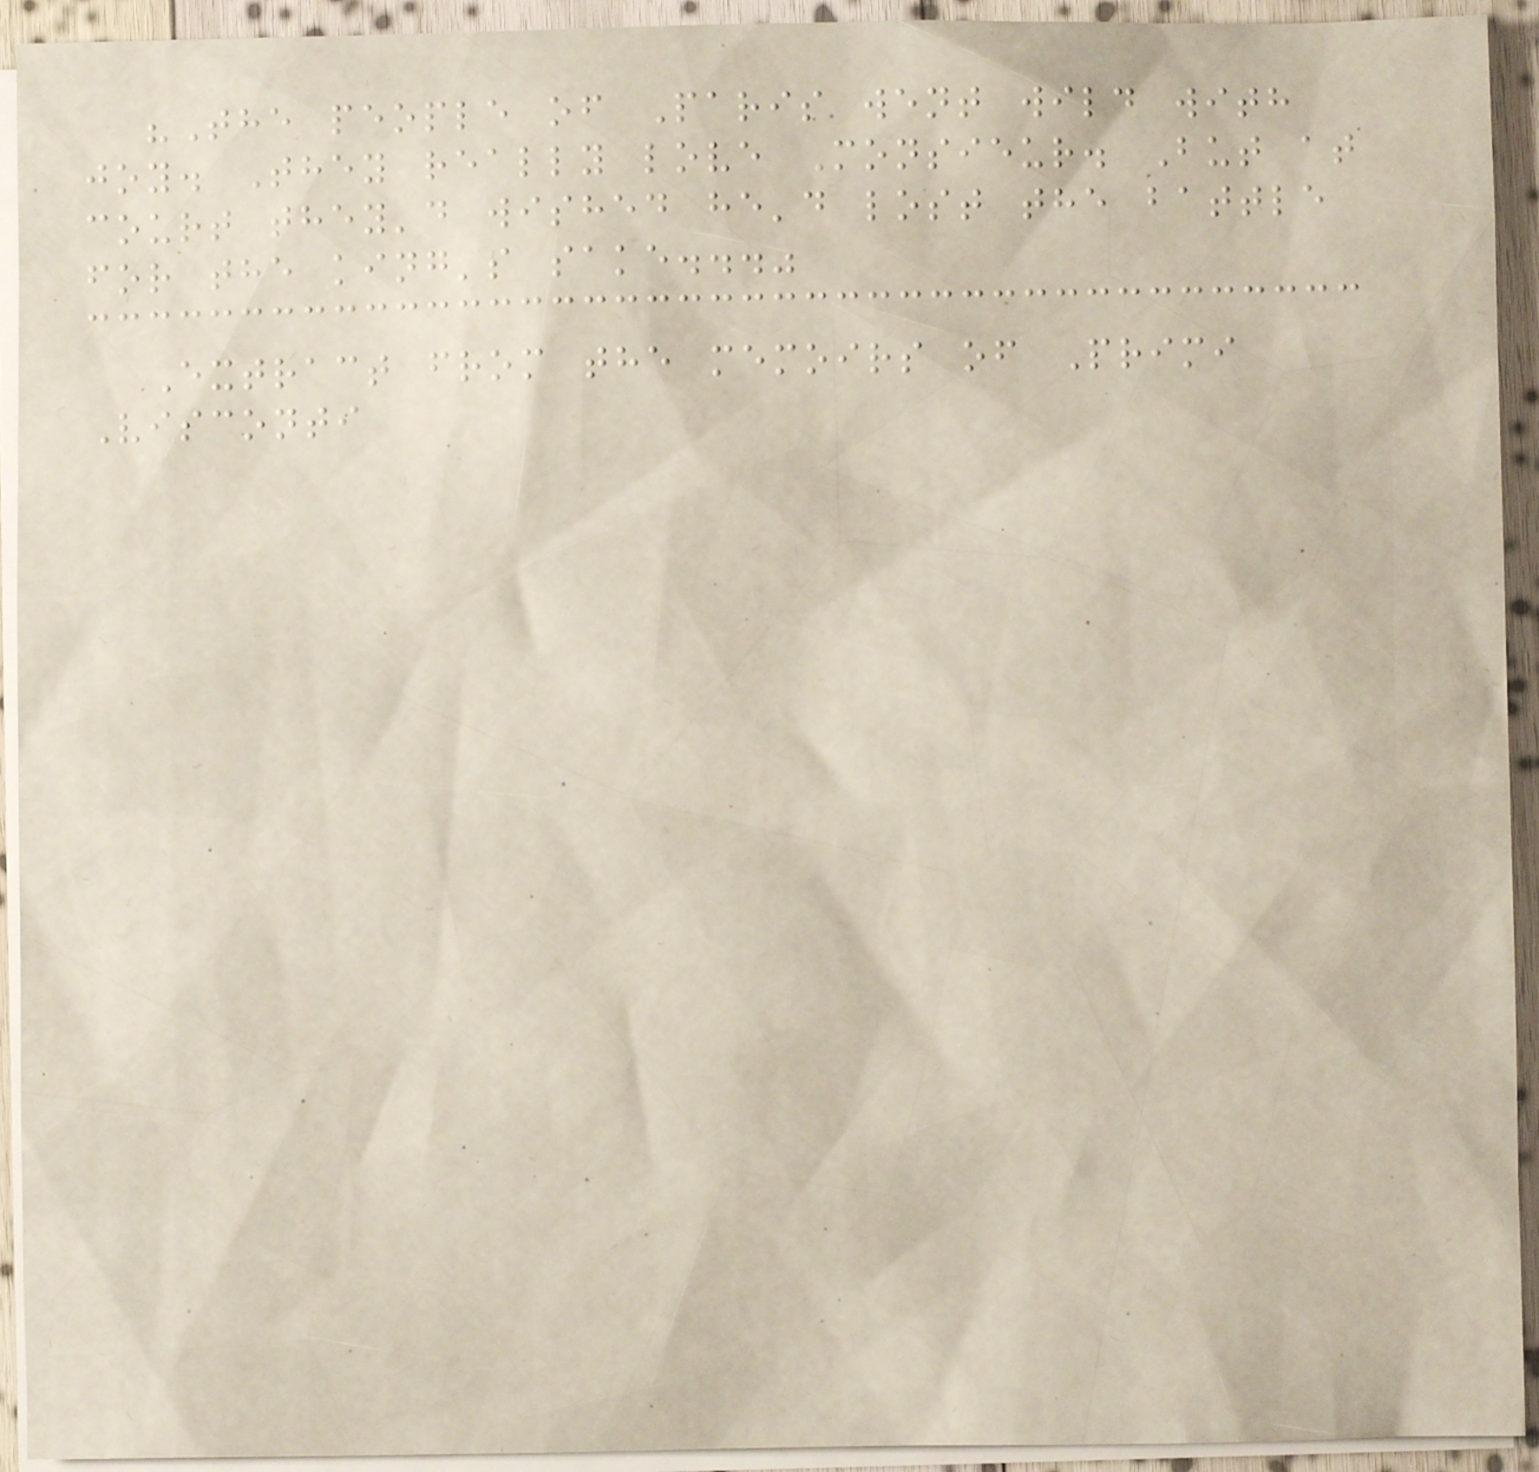"The people of Paris went wild with
joy. They really love Monsieur. But at
court they'd wished he'd lost the battle
for the king's sake..."
Extract from the memoirs of Primi
Visconti
